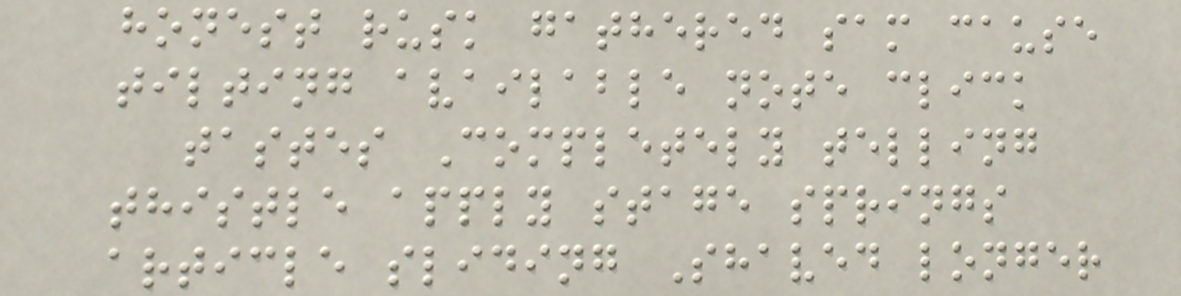honest rusk gathered sam cause
tilting available note click
tastes Completely telling
thistle apply stage springs
article sliding Shaved longer
